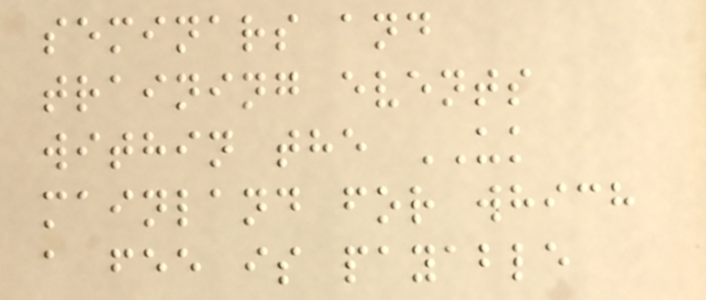seminars and
training events
within the UK
mainland for which
a fee is payable
